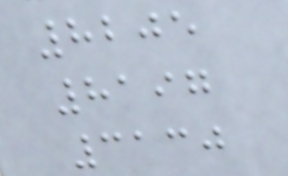8205
8197
3130
